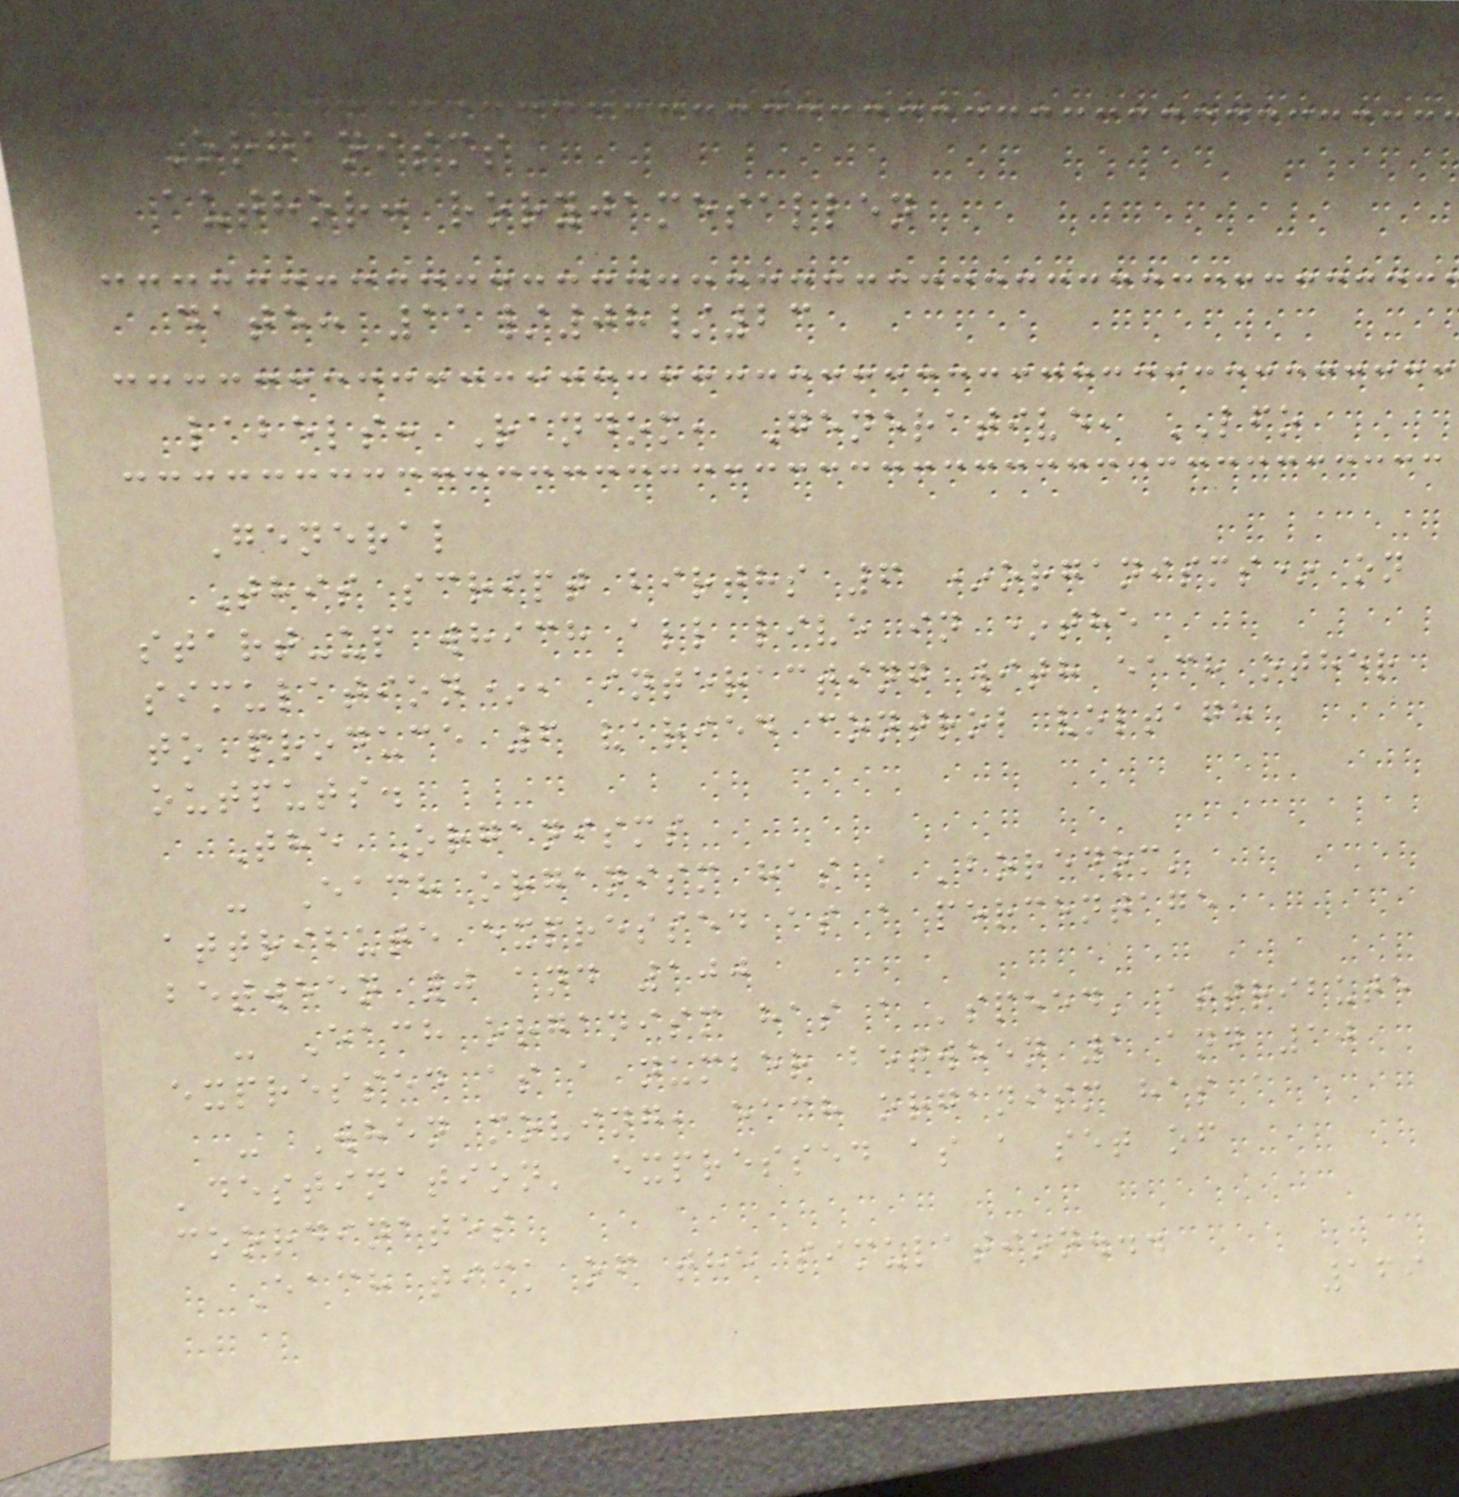Organisms
author: roryjamesallen
date: 11/08/23
labels: Random, Generative, LFO
General
This script births 6 *organisms* on
start-up which all live in *the
simulation*, interacting with each other
to produce 6 varied control voltage
outputs.
The Organisms
- Each organism has a 'boredom'
attribute expressed as a percentage
between 0 and 100
- Each organism has a 'speed' attribute
expressed as a number between 1 and 10
- When moving, each organism has a
'destination' expressed as a set of
coordinates
Each tick of the simulation...
169
